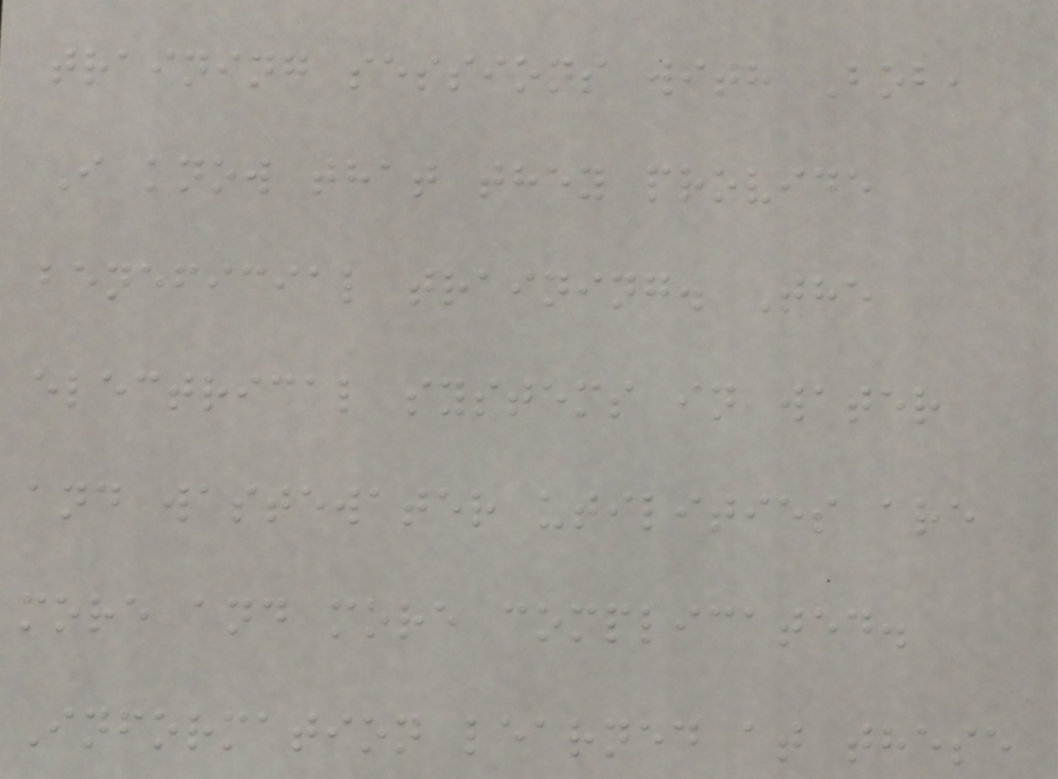training sessions with Bob,
I know that they provide
beneficial training. The
electrical systems in water
and wastewater utilities are
more and more complicated.
Information learned at these
